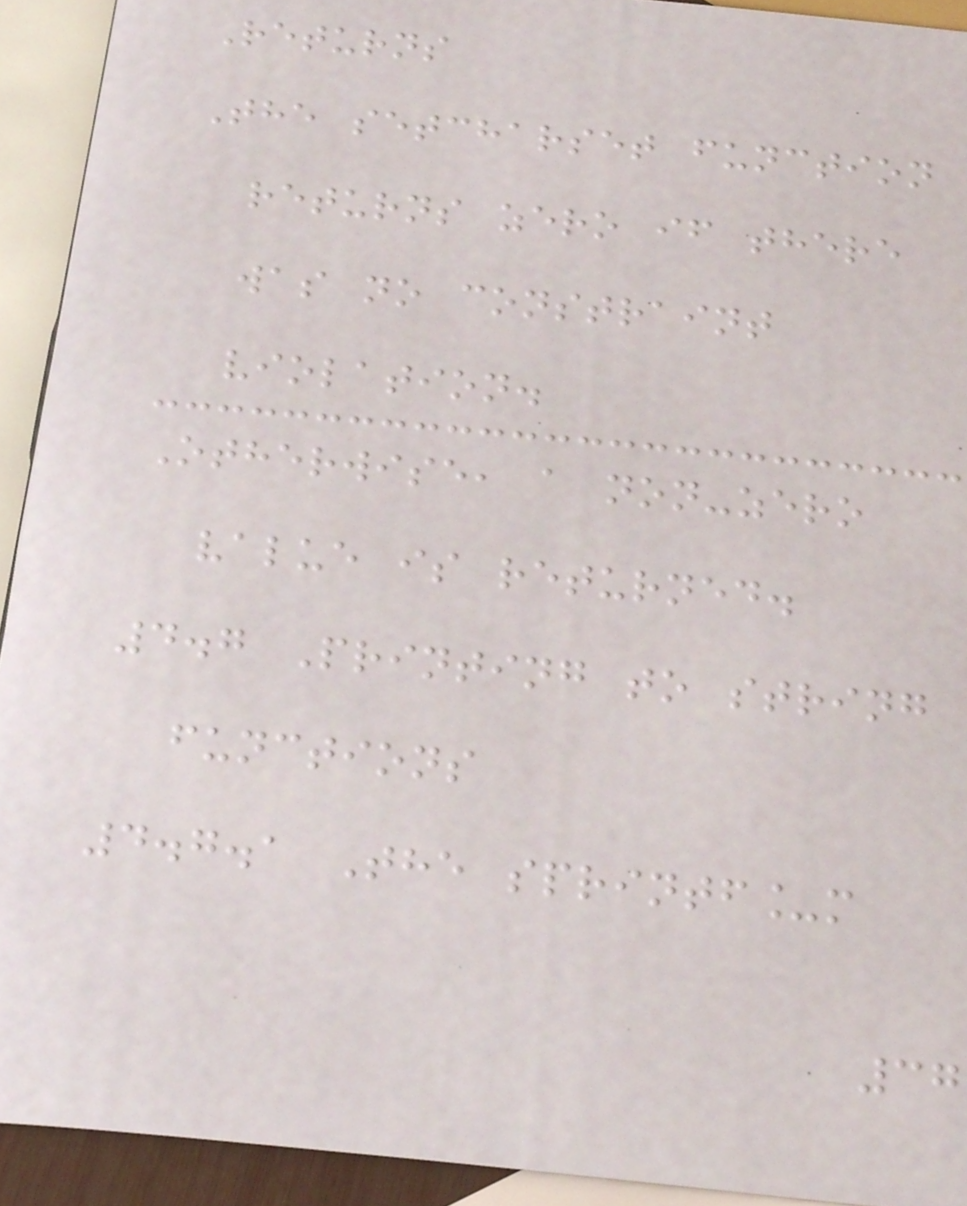Returns
The setcharset function
returns zero if there
was no constraint
violation.
Otherwise, a non-zero
value is returned.
4.7 Printing to string
functions
4.7.1 The sprintf_m
37
